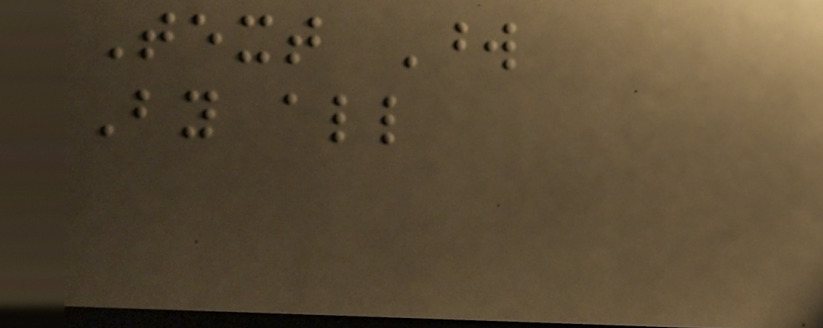Text Word
By all
